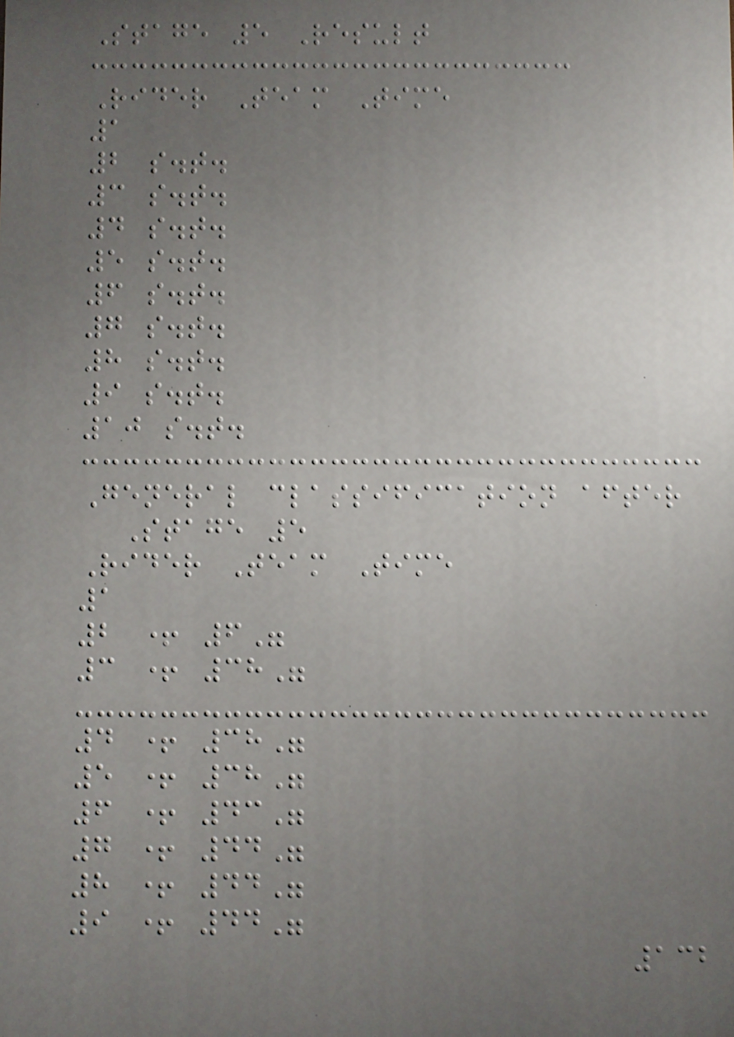Stage 5 Result
Rider Team Time
1
2 s.t.
3 s.t.
4 s.t.
5 s.t.
6 s.t.
7 s.t.
8 s.t.
9 s.t.
10 s.t.
General classification after
Stage 5
Rider Team Time
1
2 + 6"
3 + 38"
4 + 38"
5 + 38"
6 + 43"
7 + 44"
8 + 44"
9 + 44"
132
